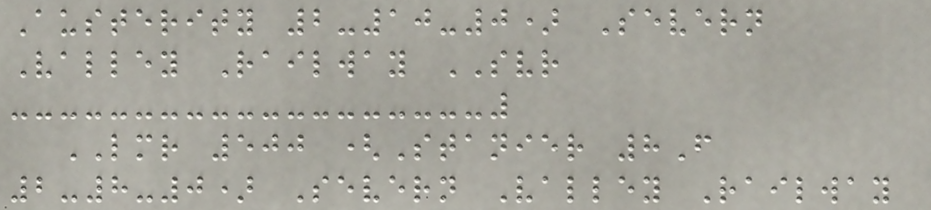Austerity 2-10-0) Severn
Valley Railway SVR
LMR 500 (Stanier 8F
2-8-0) Severn Valley Railway
